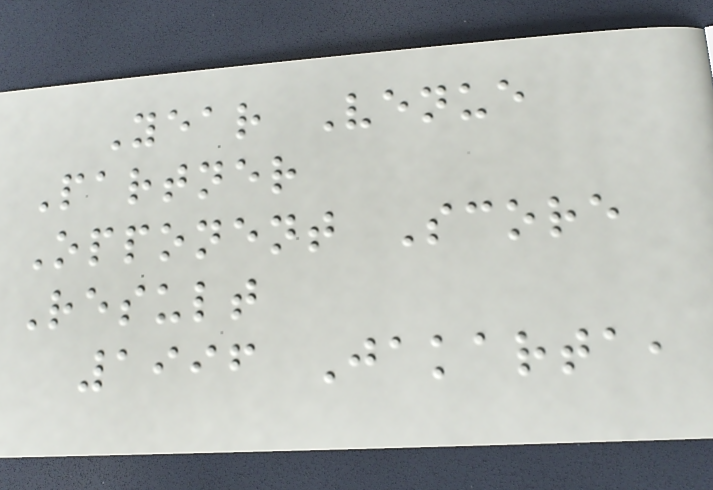Year Venue
Partner
Opponent Score
Result
1996 Jakarta,
